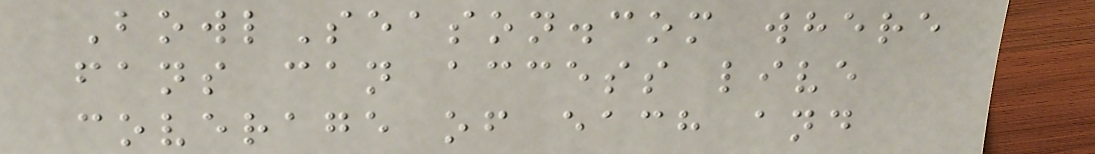BowlSeason.com where
fans can access live
coverage of each and
